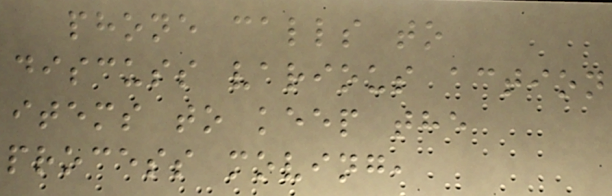phone calls to
discuss various action
items to keep the
process moving,
